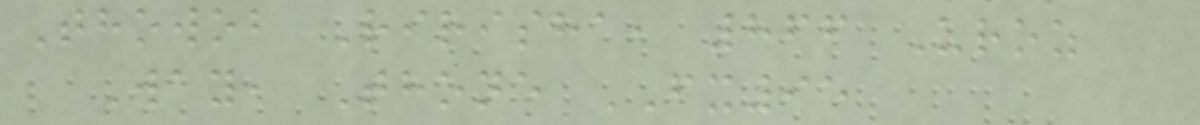Thowob Ririsha, 866 Uroz
Way, Thone FX95
